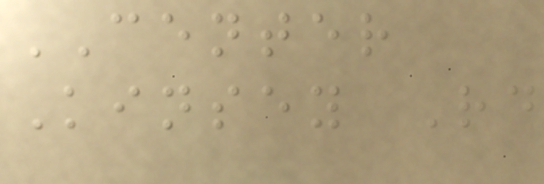CENTER
Kinsey Rd
